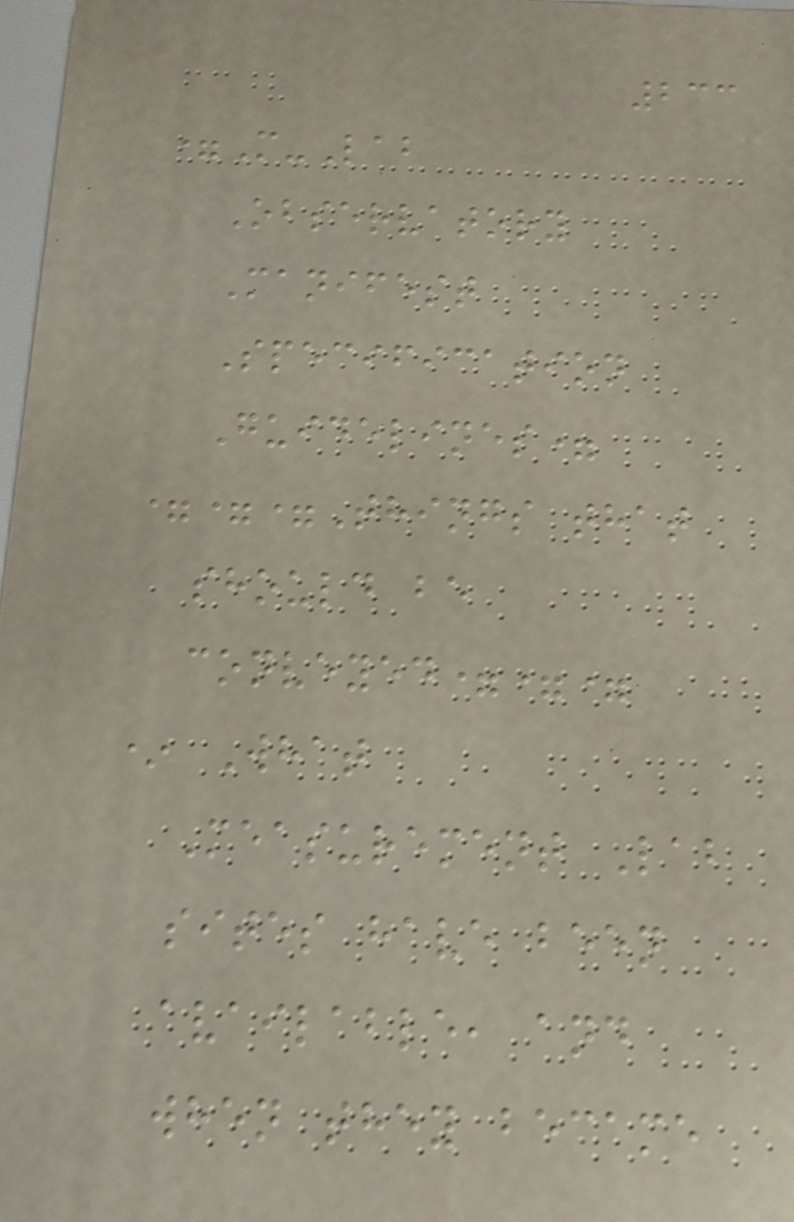233
=M-Lab
Observatory
Manifest
Specification
Guidelines=
===Things that
should be
conveyed===
* What
Measurement Lab
sites have been
available, and
when they became
